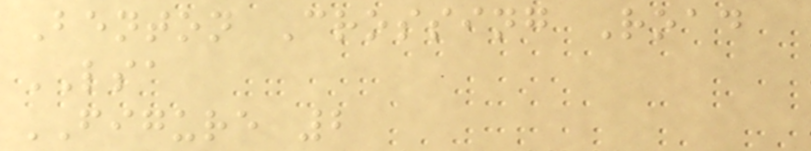Benton Crossing Road
LSA
FIGURE 2
